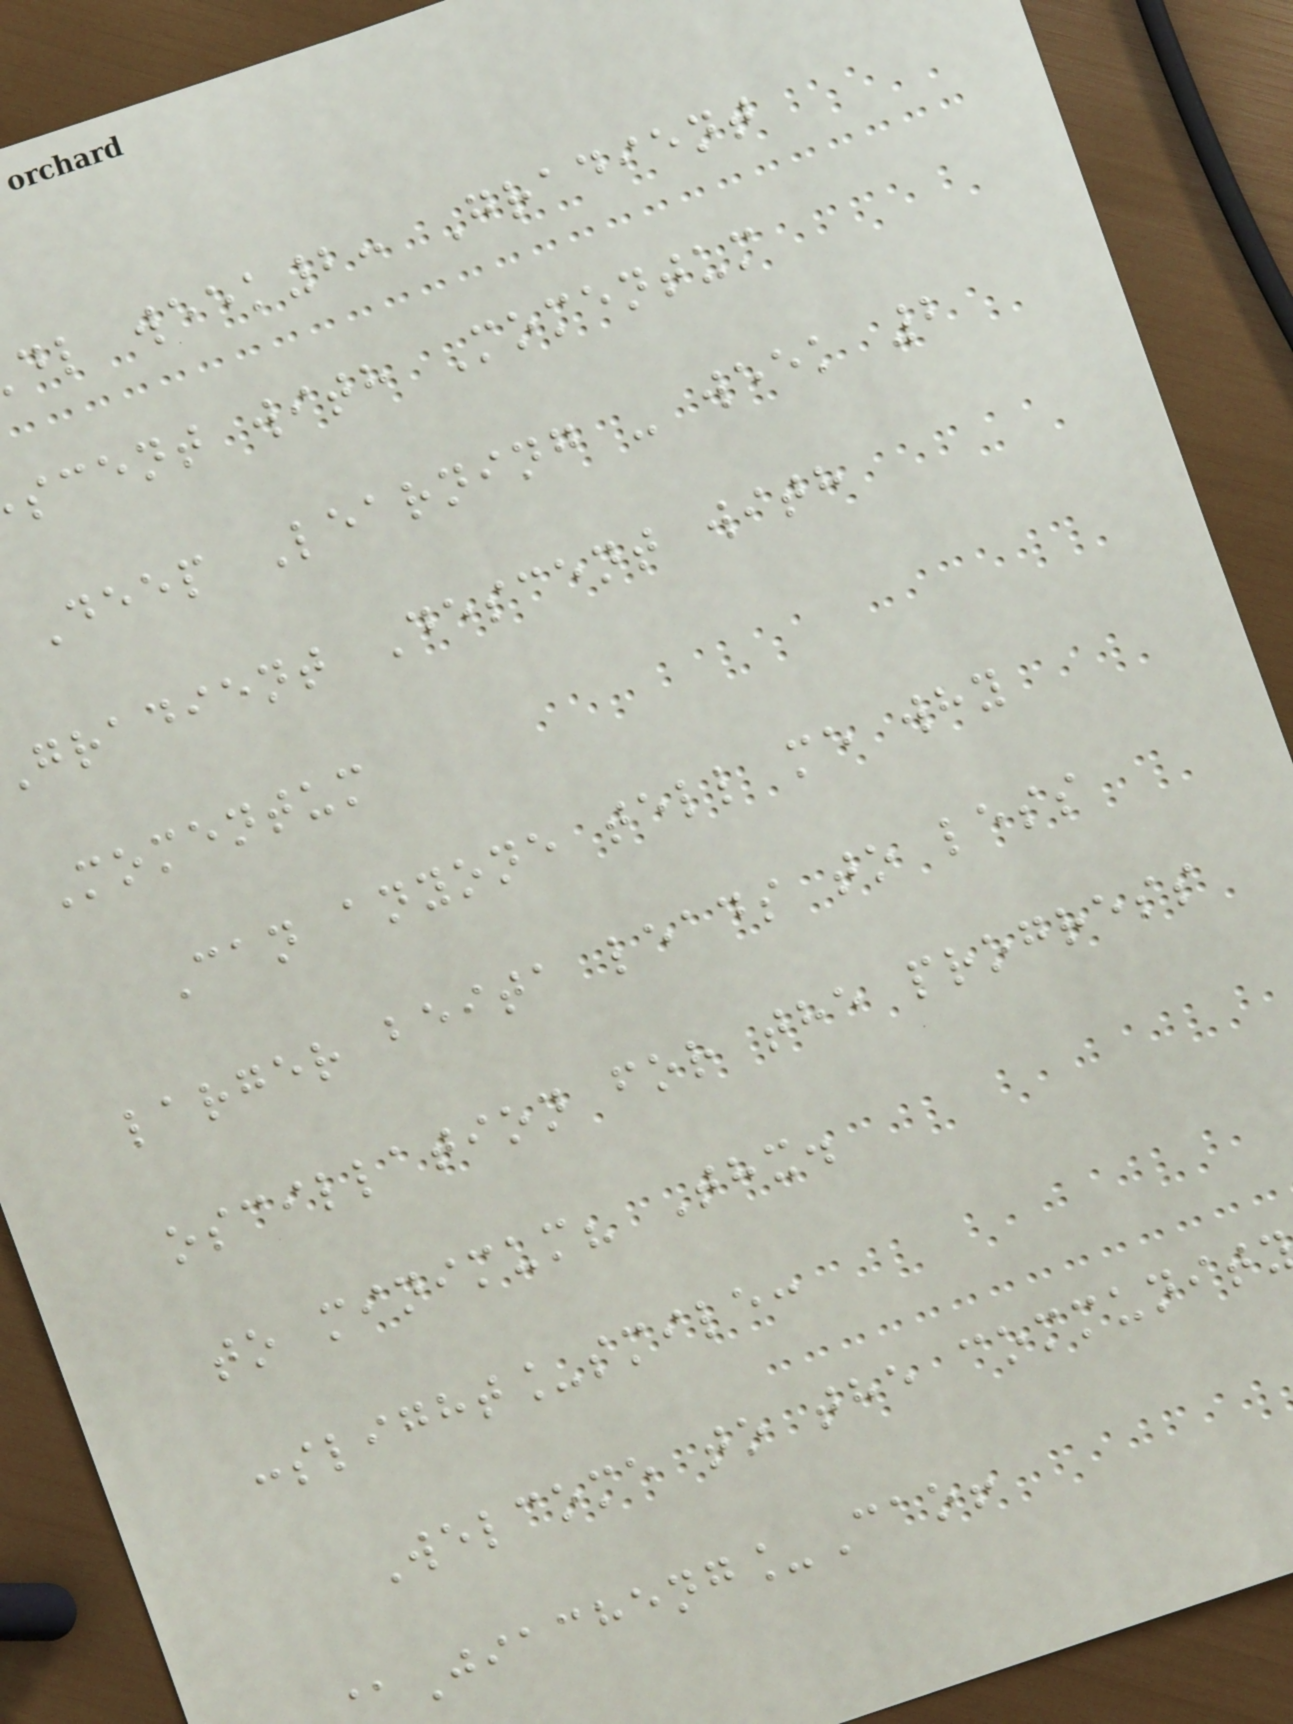dl week2: Gradient
scent with Momentum
Deep Learning - week 2
gradient Descent with
Momentum
Can anyone tell me why
larger beita leads to less
oscillation for the progress
to minimum? Thx.
:slight_smile:
Welcome to the communit
Jiacheng_Cao!
